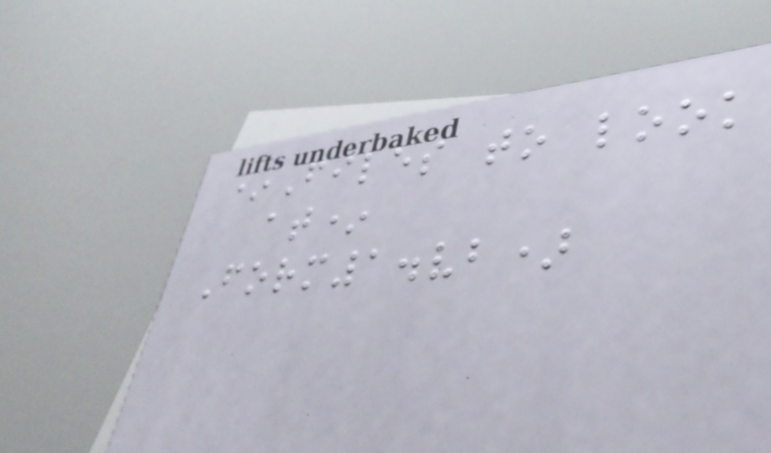*Files to look
at*
Form1.vb)
